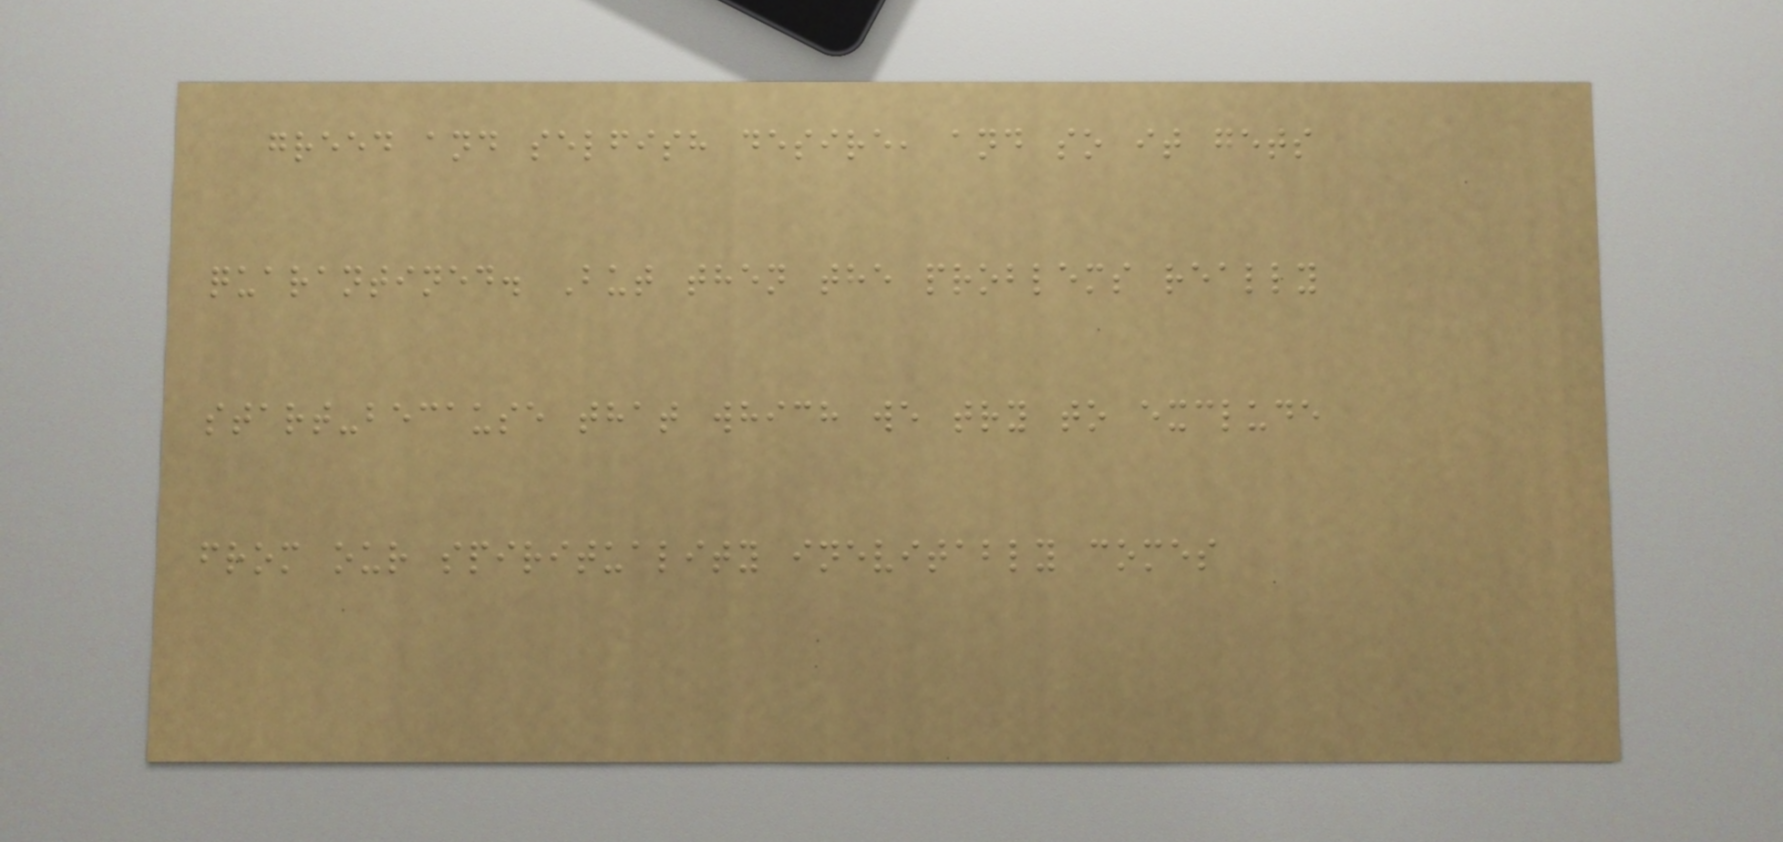greed and selfish desire, and so it gets
quarantined. But then the problems really
start-because that which we try to exclude
from our spirituality inevitably comes
